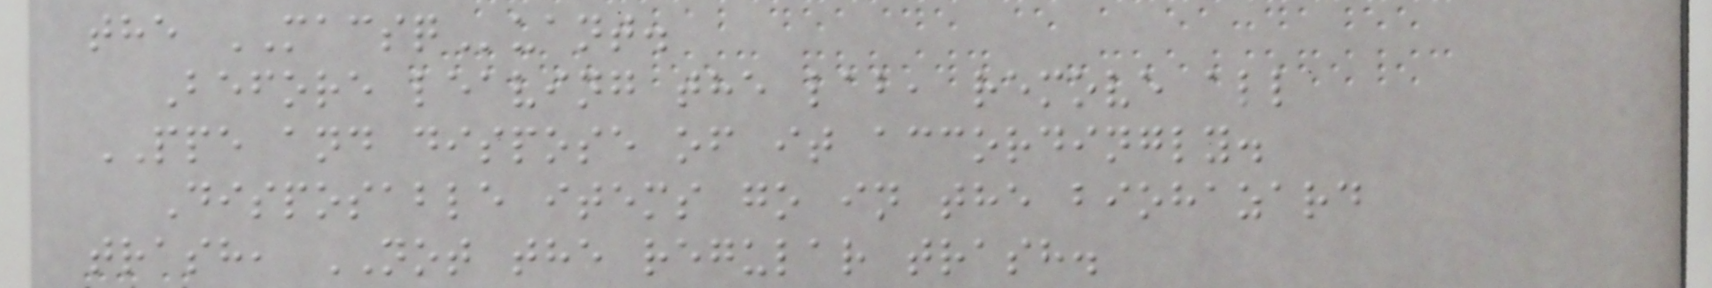the MACSQuant.
Before leaving the lab, remove all
PPE and dispose of it accordingly.
Disposable items go in the biohazard
trash, NOT the regular trash.
